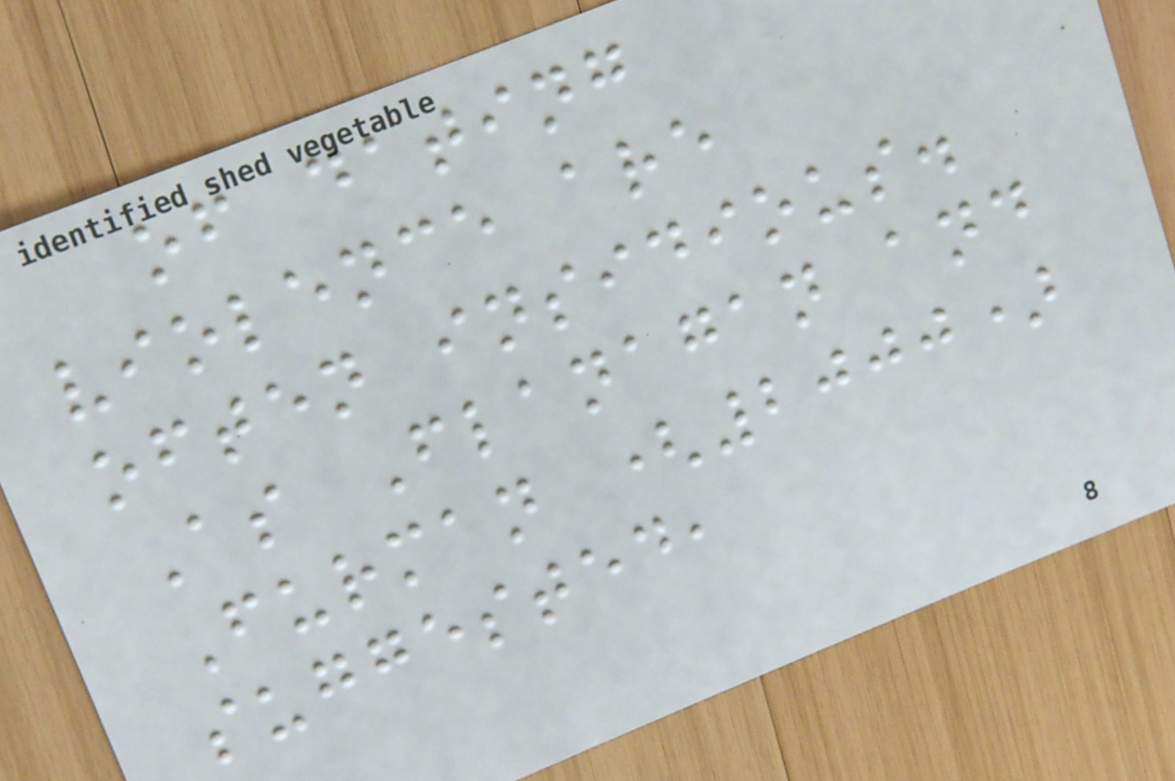of dating
violence are
often insidious.
As Flanagan and
Furman (2000)
suggested,
